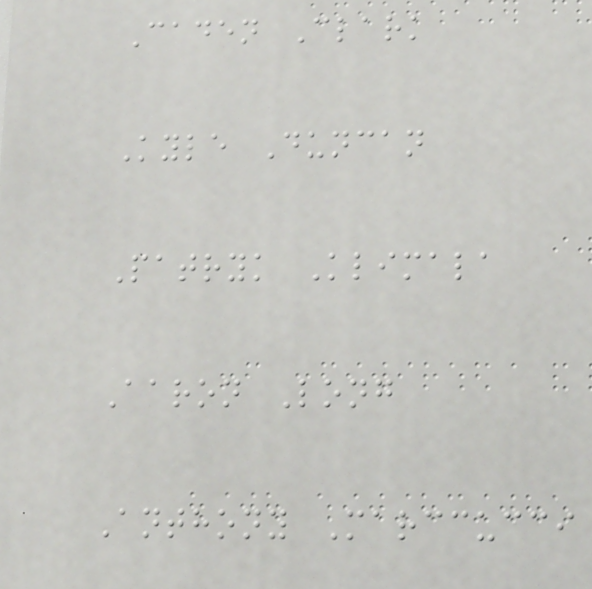Caden Clark
Kyle Duncan
Patryk Klimala
Aaron Long
Anthony Marccucci
